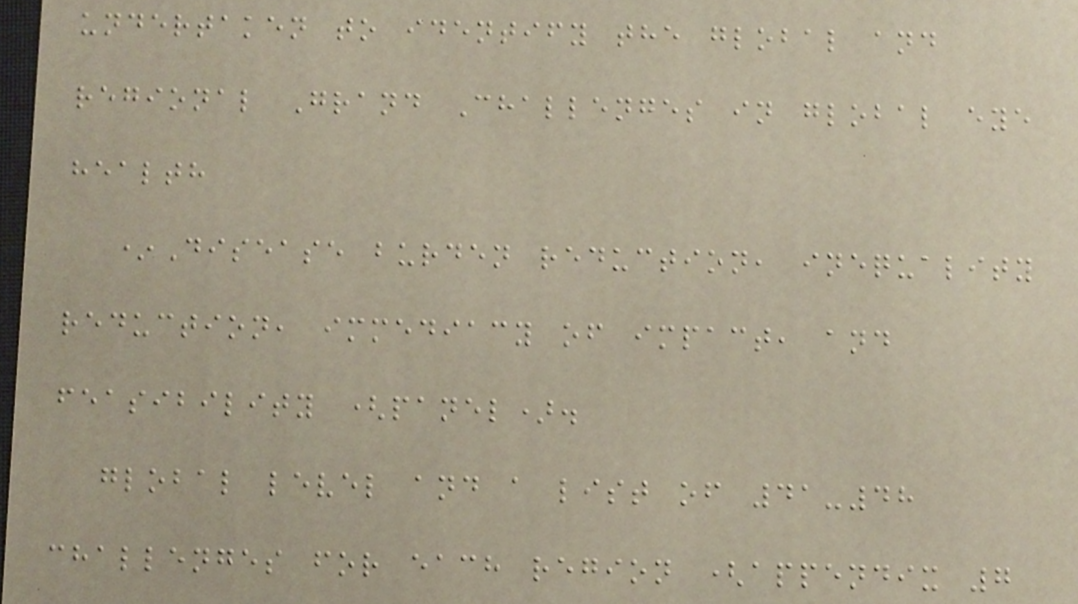undertaken to identify the global and
regional Grand Challenges in global eye
health
*Disease burden reduction, inequality
reduction, immediacy of impact, and
feasibility (panel).
global level and a list of 41-48
challenges for each region (appendix 7
